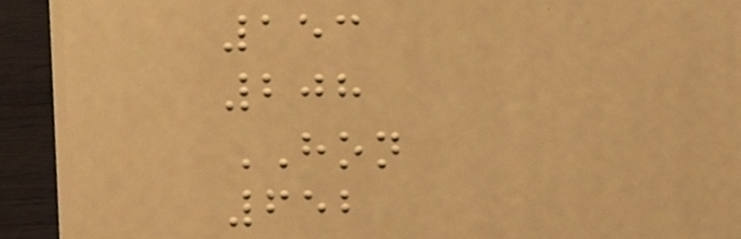153
208
HON
652
